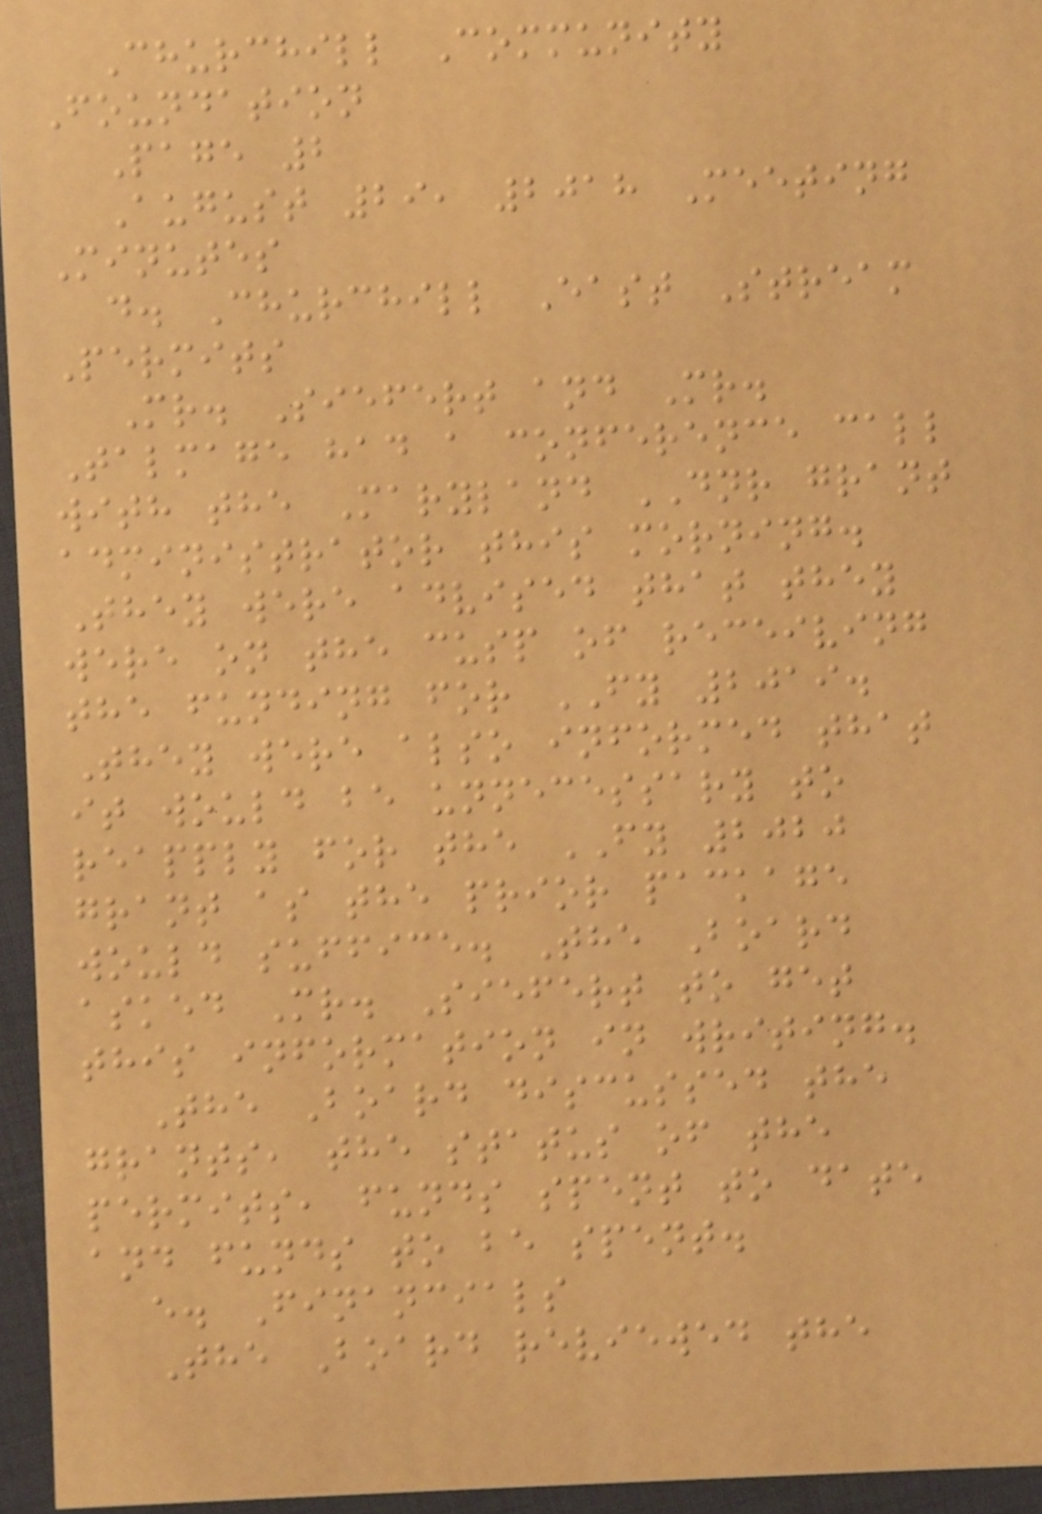Churchill Community
Foundation
Page 2
August 29, 2018 Meeting
Minutes
d. Churchill East Stream
Permits
Mr. Siefert and Mr.
Talmage had a conference call
with the Maryland DNR grant
administrator this morning.
They were advised that they
were on the cusp of receiving
the funding for FY 2019.
They were also informed that
it would be unnecessary to
reapply for the FY 2020
grant as the prior package
would suffice. The Board
asked Mr. Siefert to get
this information in writing.
The Board discussed the
grants, the status of the
permits, funds spent to date
and funds to be spent.
e. Financials
The Board reviewed the
